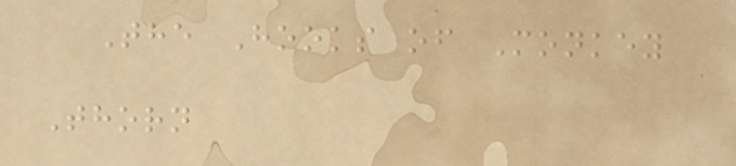The Hooks of Monkey
Thorn
